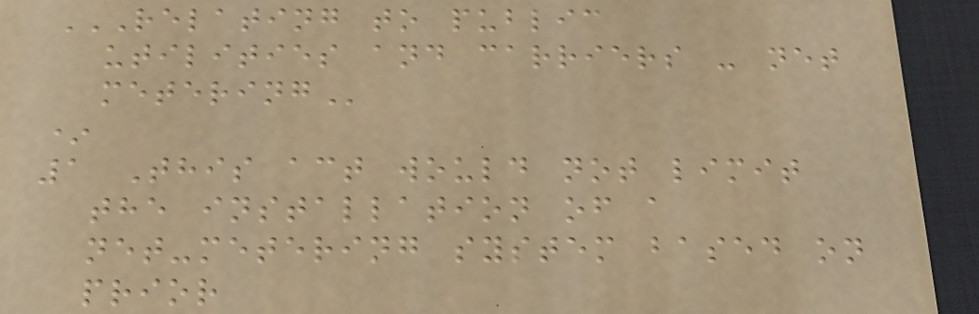RELATING TO PUBLIC
UTILITIES AND CARRIERS - NET
METERING
*
1 This act would not limit
the installation of a
net-metering system based on
prior
